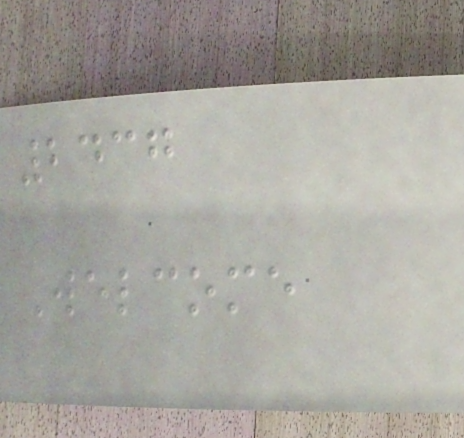2437
Welcome
